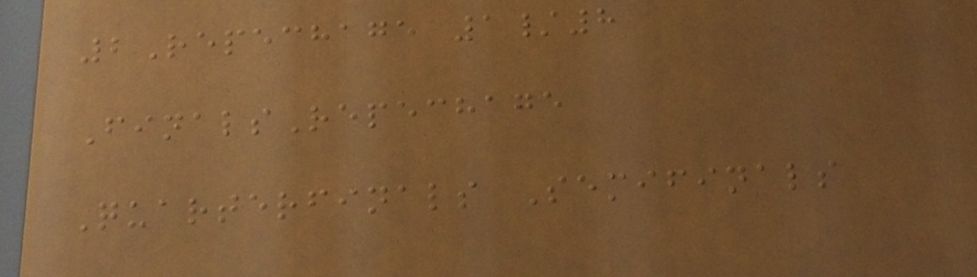2Repechage 1/8
FinalsRepechage
Quarterfinals Semifinals
